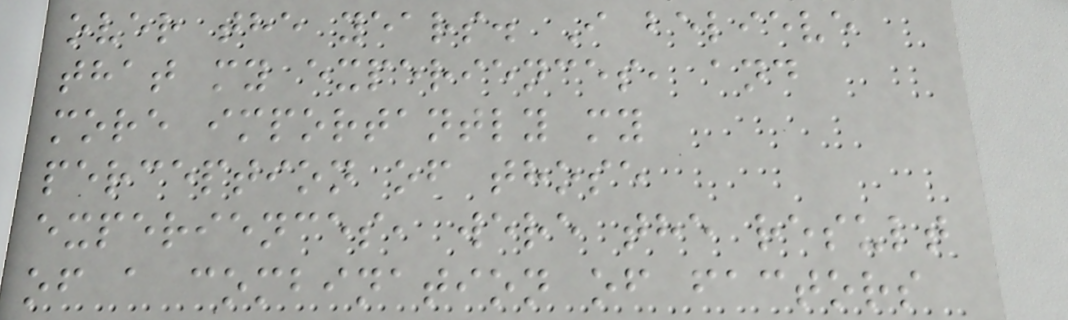over the years. I believe
that my experiences, and
more importantly my
perception of those
experiences, were the result
of a combination of factors
